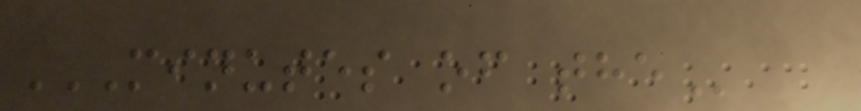MINUTES OF THE
